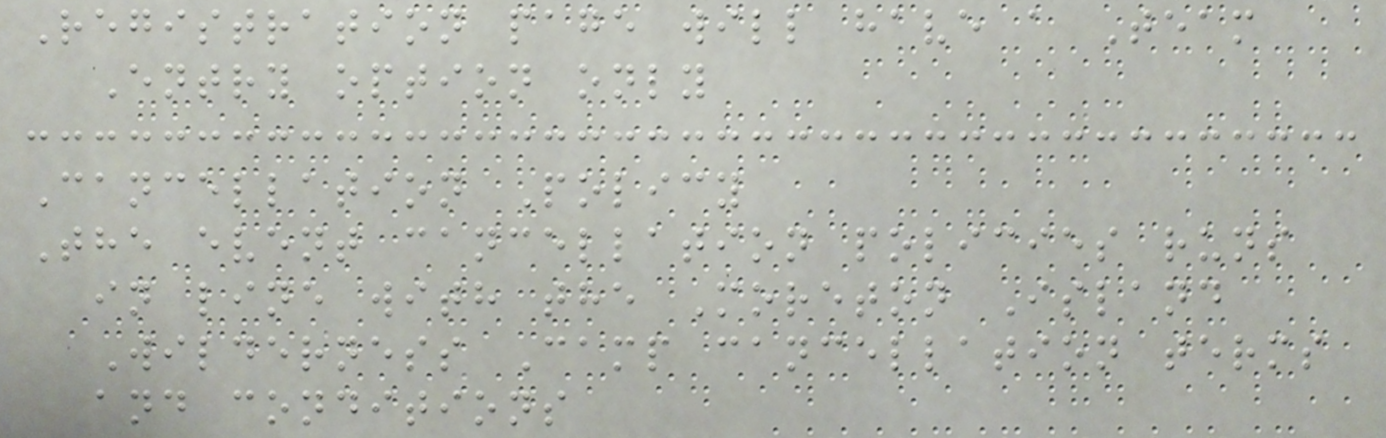Registration page will have a Team
Entry option only
Cancellation Policy
The event cancellation policies runs
in line with the Moreton Island
Wilderness Camp cancellation terms
and conditions
